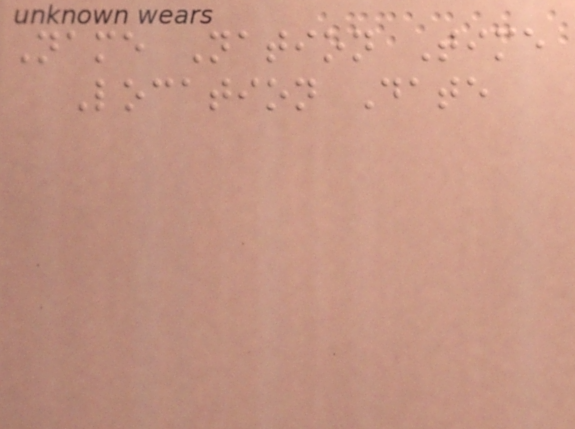Name Nation Time
Location Date
